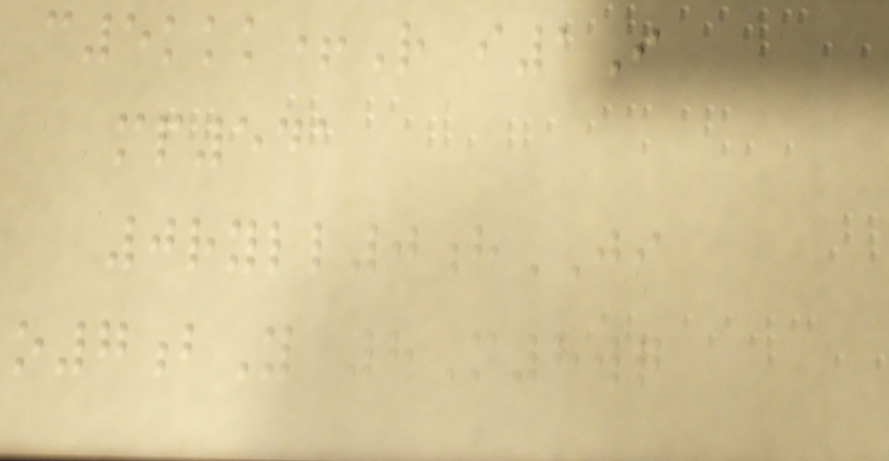c5kkk+R i1I
mp541
0ryll0hJI
o7bY 8M8wq
